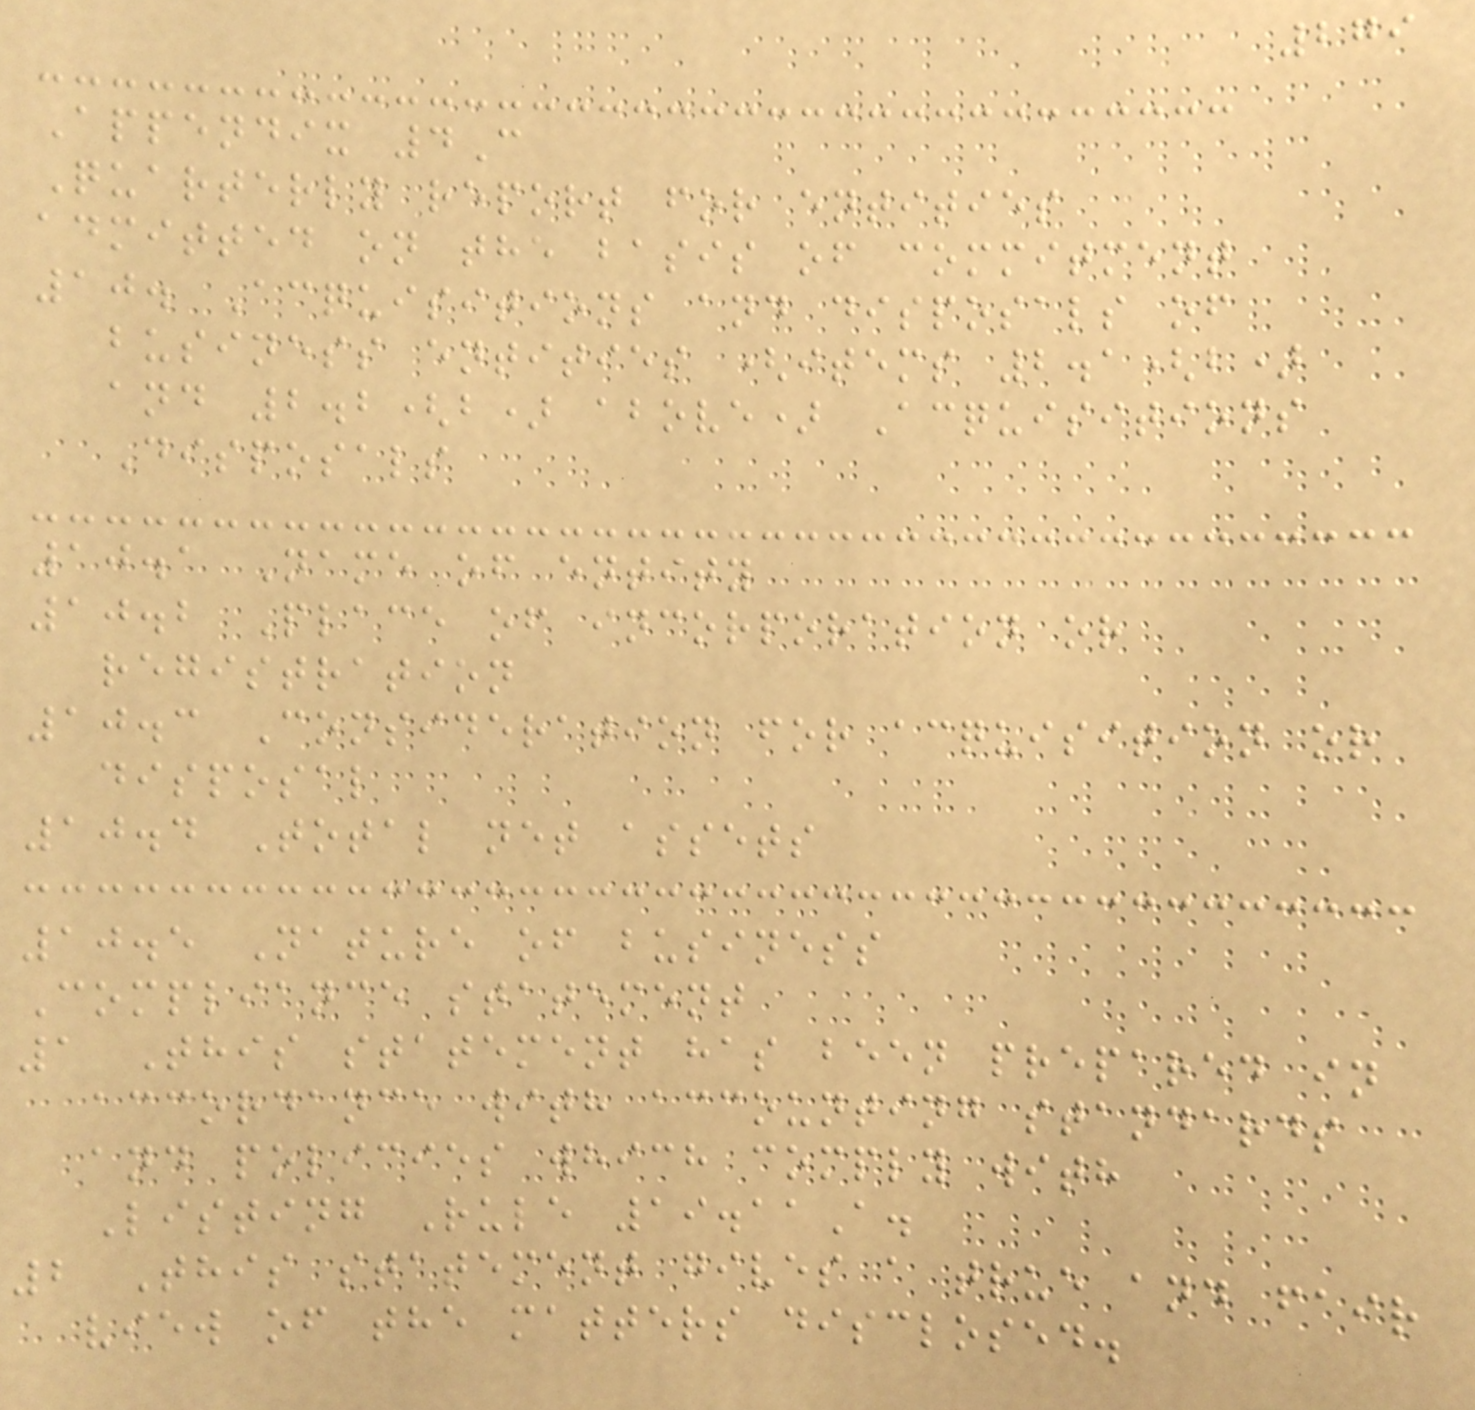279
Appendix 4C
Quarterly report for entities
admitted on the basis of commitment
10. Acquisitions and disposals of
business entities (items 2.1(b)
and 2.2(b) above) Acquisitions
Disposals
10.1 Name of entity
10.2 Place of incorporation or
registration
10.3 Consideration for acquisition or
disposal
10.4 Total net assets
10.5 Nature of business
Compliance statement
1 This statement has been prepared in
accordance with accounting standards
and policies which comply with
Listing Rule 19.11A.
2 This statement gives a true and fair
view of the matters disclosed.
